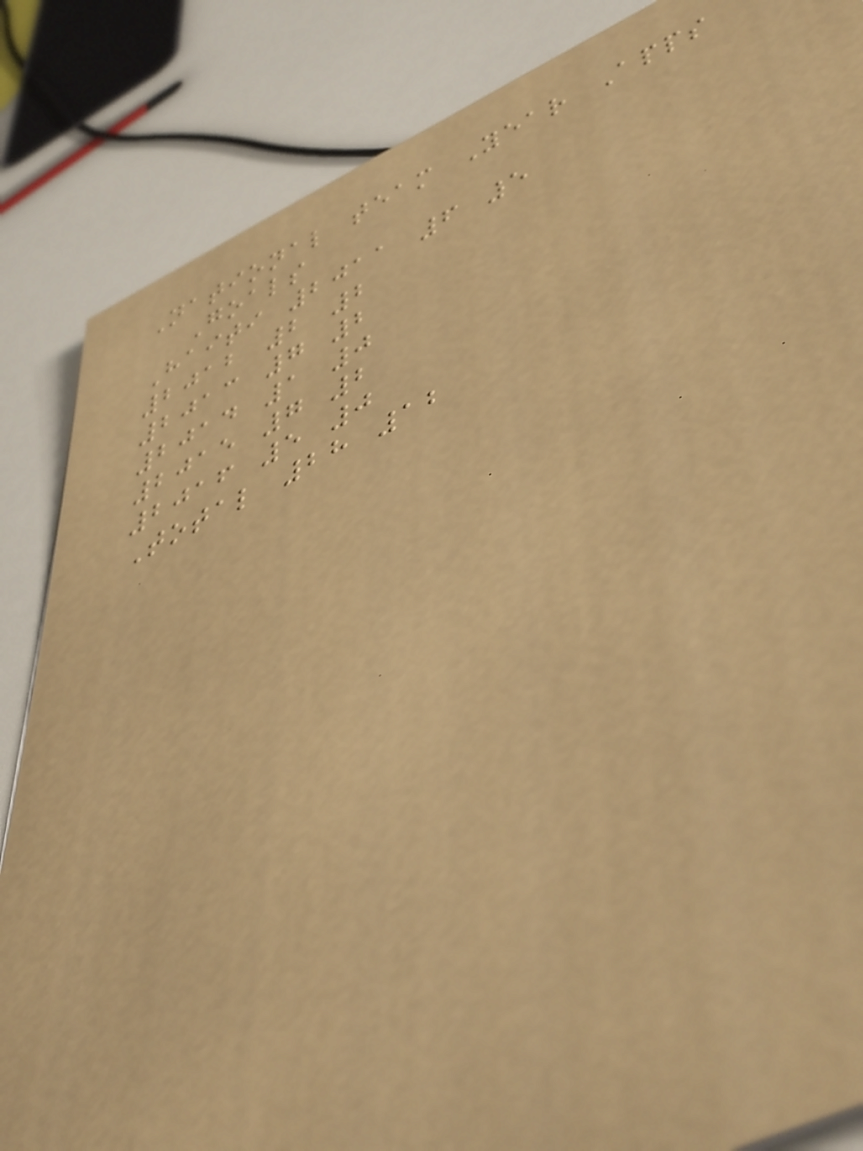National team Year Apps
Goals
Haiti 2011 6 5
2012 2 2
2013 7 2
2014 1 0
2015 7 2
2016 5 0
Total 28 12
